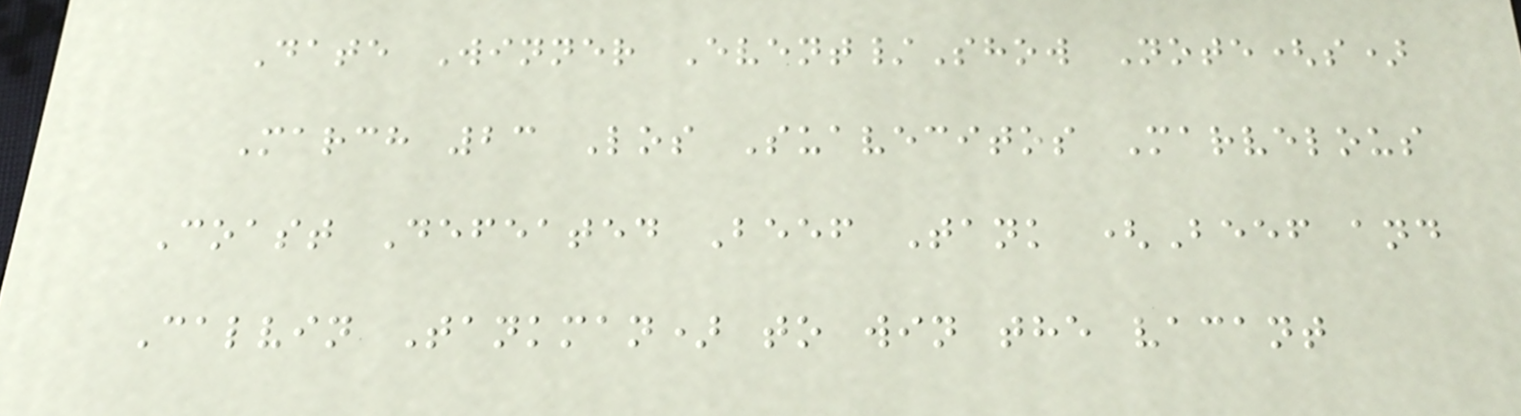Date Winner Event/Show Note(s)
March 23 Los Suavecitos Marvelous
Coast Defeated Beef Tank (Beef and
Calvin Tankman) to win the vacant
